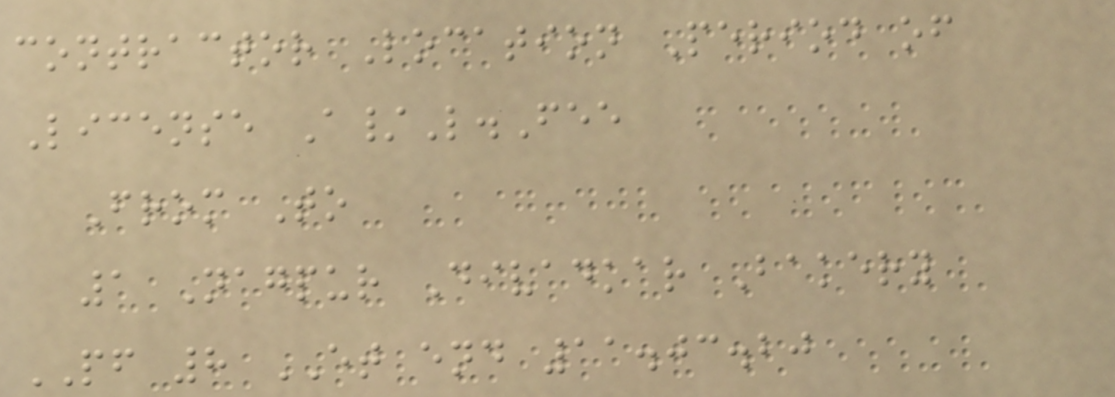contractor Location Period of
License A/L.Fee
From To
1 Nagpur Divadkar Bakery
PF 8 ET end 11.03.20
